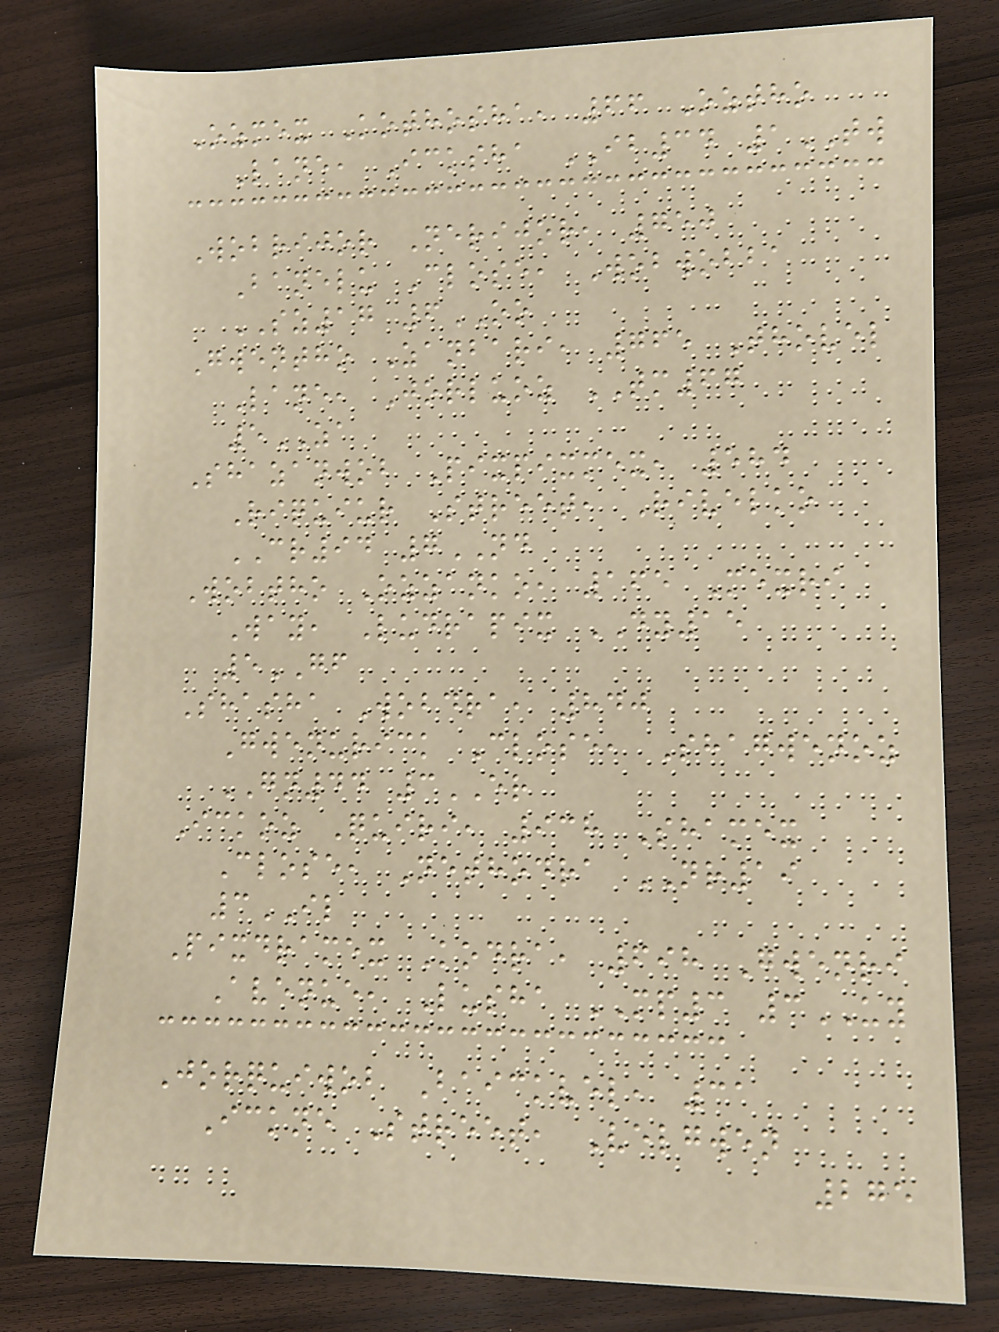Ozmex Kothosha, 66 Oztho
Lane, Icksha IB34 1TW
Wobrijor Nerijor, 750
Banelu Close, Wobwobba
SZ17 6OO
Gwentho Zanbari, 765 Thovel
Lane, Jorluoz TM67
5ZA
Shazanwob Pixpixmex, 584
Riquiur Street, Rivelko
CR94 7ND
Wobtho Ozzanko, 165 Mexri
Way, Ludrapix DY15
5GF
Shasha Wobdra, 840
Gwenurick Close, Shagwenoz
GN44 3ER
Ickoz Quiri, 938 Shamex
Close, Nethodra NR19
3IL
Pixdramex Kodra, 698 Gwenri
Avenue, Lusha MP3 3UY
Jorquiwob Baickvel, 31
Ickne Street, Velgwen
275
